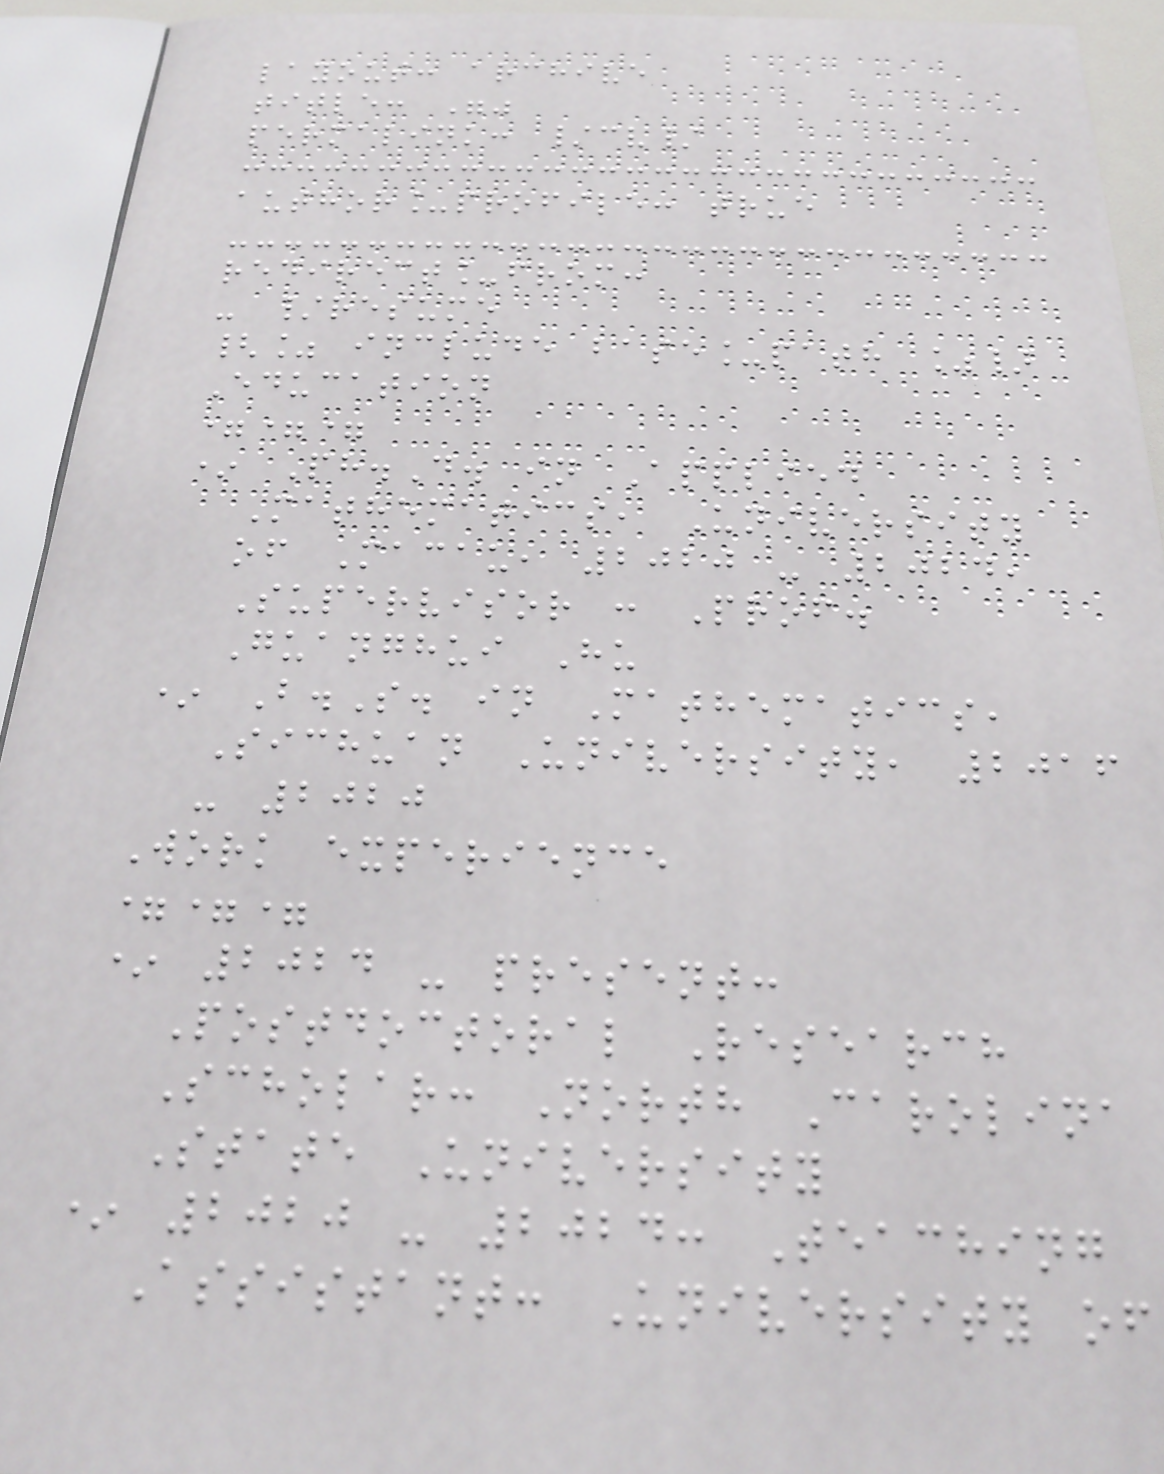layout: archive
title: ""
permalink: /cv/
author_profile: true
redirect_from:
- /resume
{% include base_path %}
Education
===
* Ph.D. in Applied
Mathematics, University
of Macau, 2020 - 2024,
Supervisor : Prof.
Guanghui Hu
* B.S. in Mathematics,
Sichuan University, 2016
- 2020
Work experience
===
* 2024 - present:
Postdoctoral Research
Scholar: North Carolina
State University
* 2020 - 2024: Teaching
Assistant: University of
